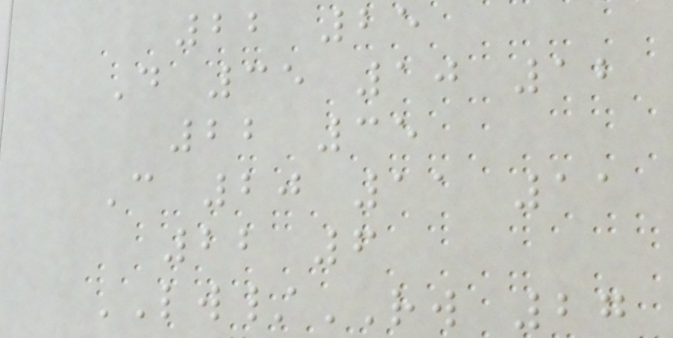22 25
D 35 10 12
22 35
C 20 11 11
22 6
LW/RW 27
